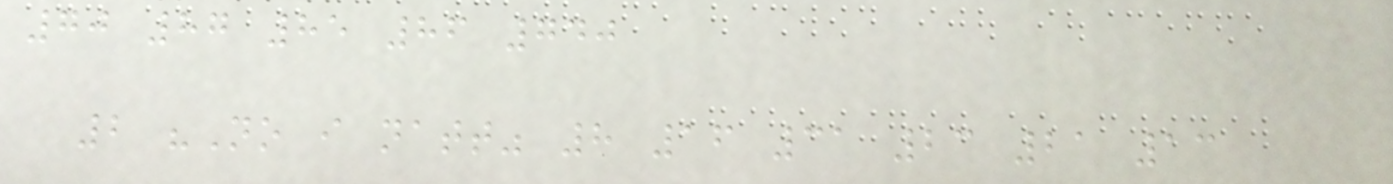70 87 85 86 740
2 "No i natt" 8 16 31 23 21 13
